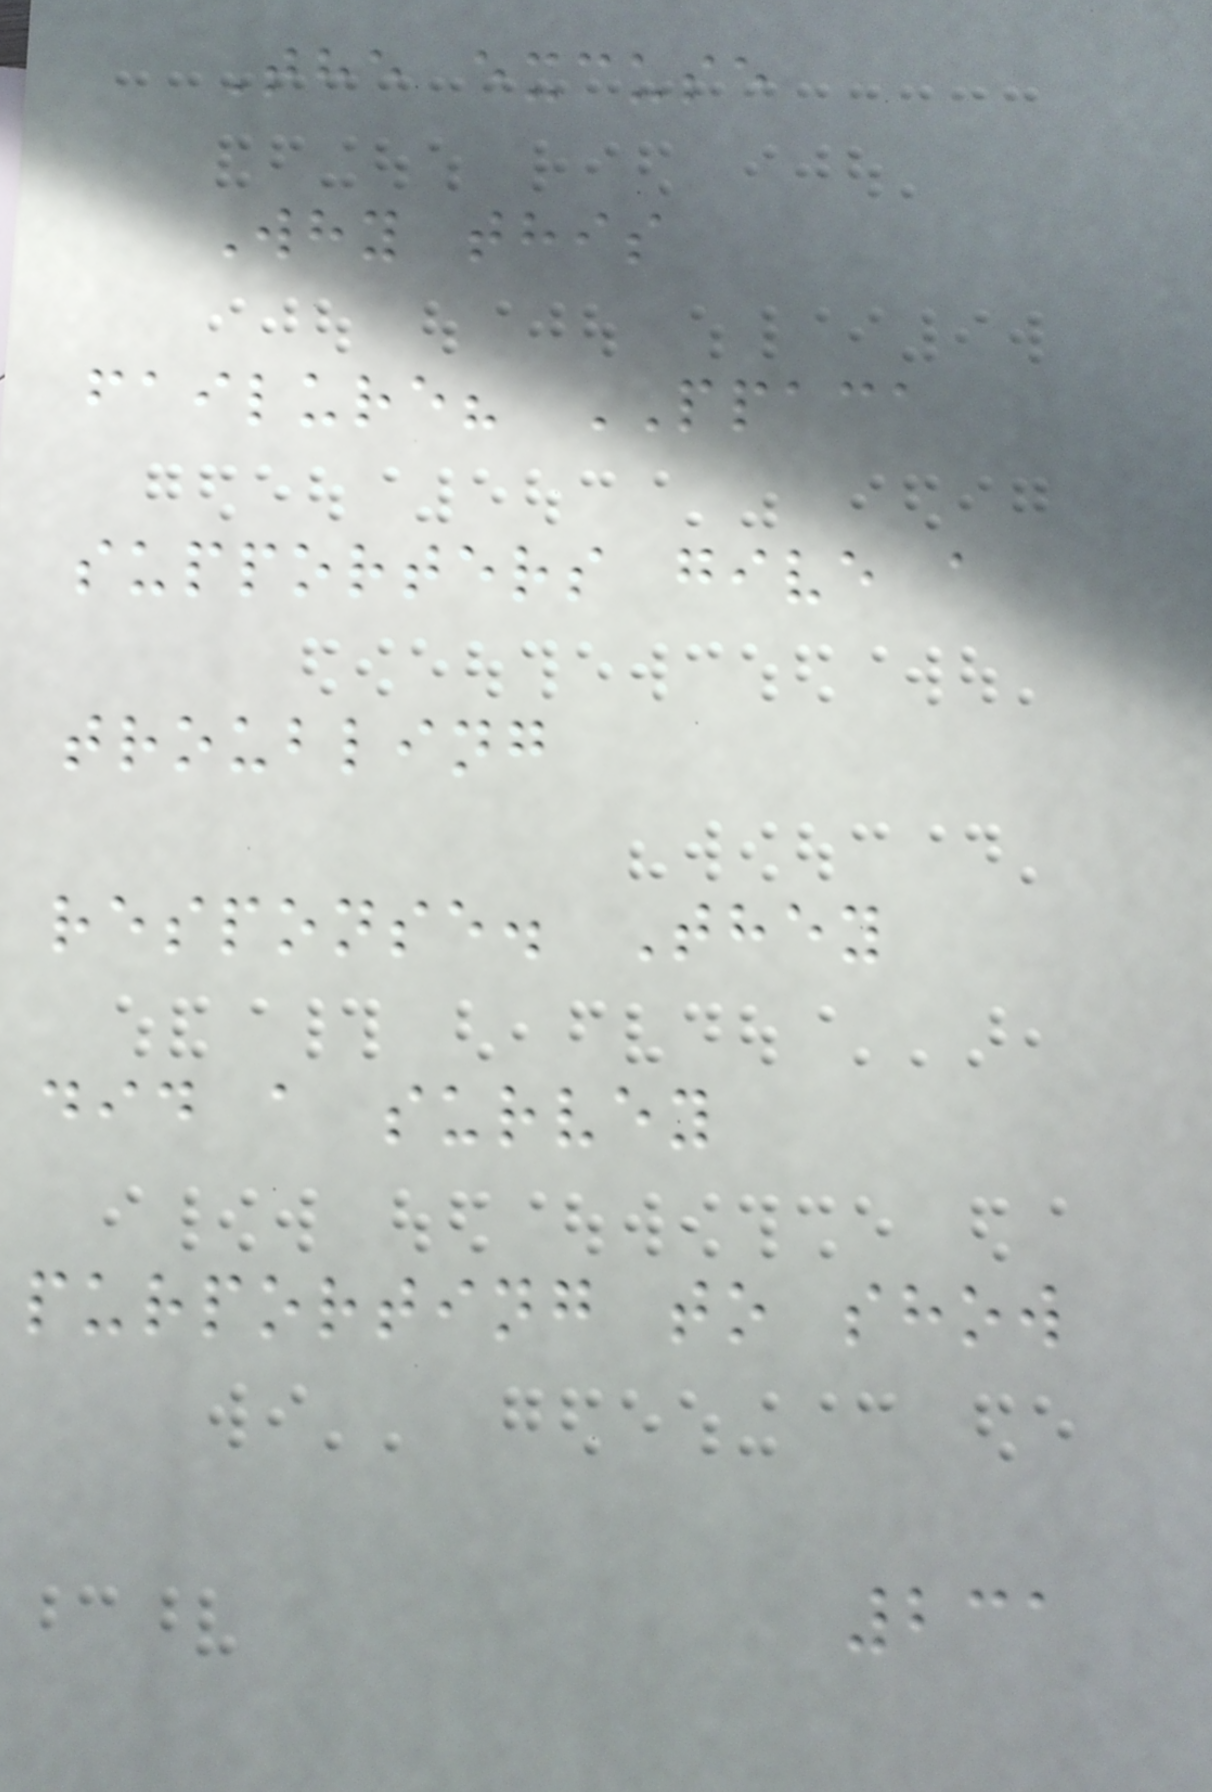The excuse
Why this
failure? PPACA
supporters give a
troubling
response. They
did a survey
purporting to show
231
